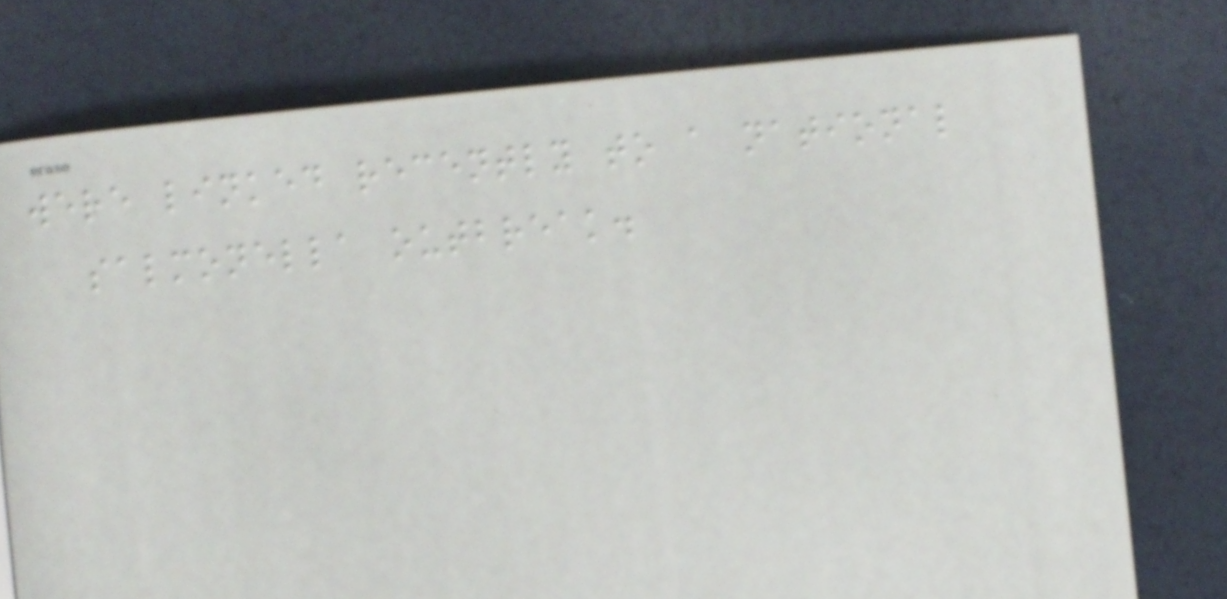were linked recently to a national
salmonella outbreak.
